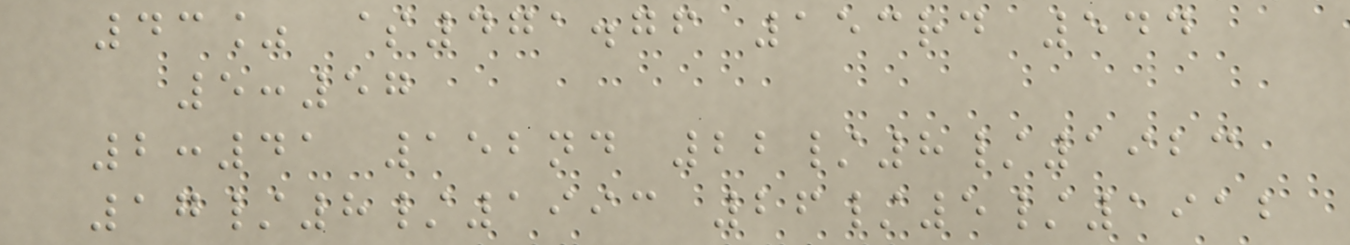43% $471.76 153rd 544
5:57
2:41 152nd 22/8/1923
17/8/1993 26/5/1912
